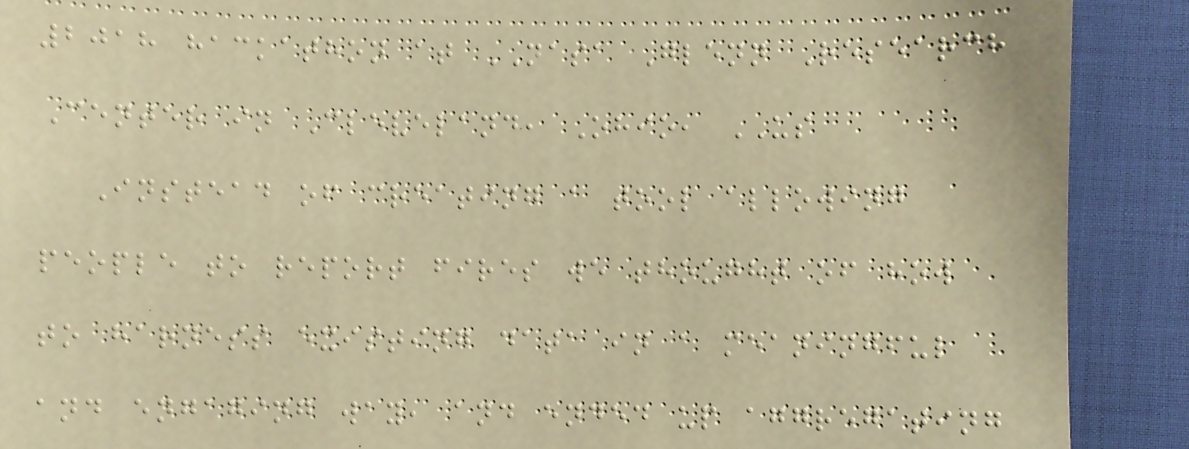2018 hackathon at NASA Glenn Research
Center in Cleveland, Ohio, US
Instead of creating a tool allowing
people to report fires we thought of how
to harness existing data in a meaningful
and engaging way, and ended up aggregating
